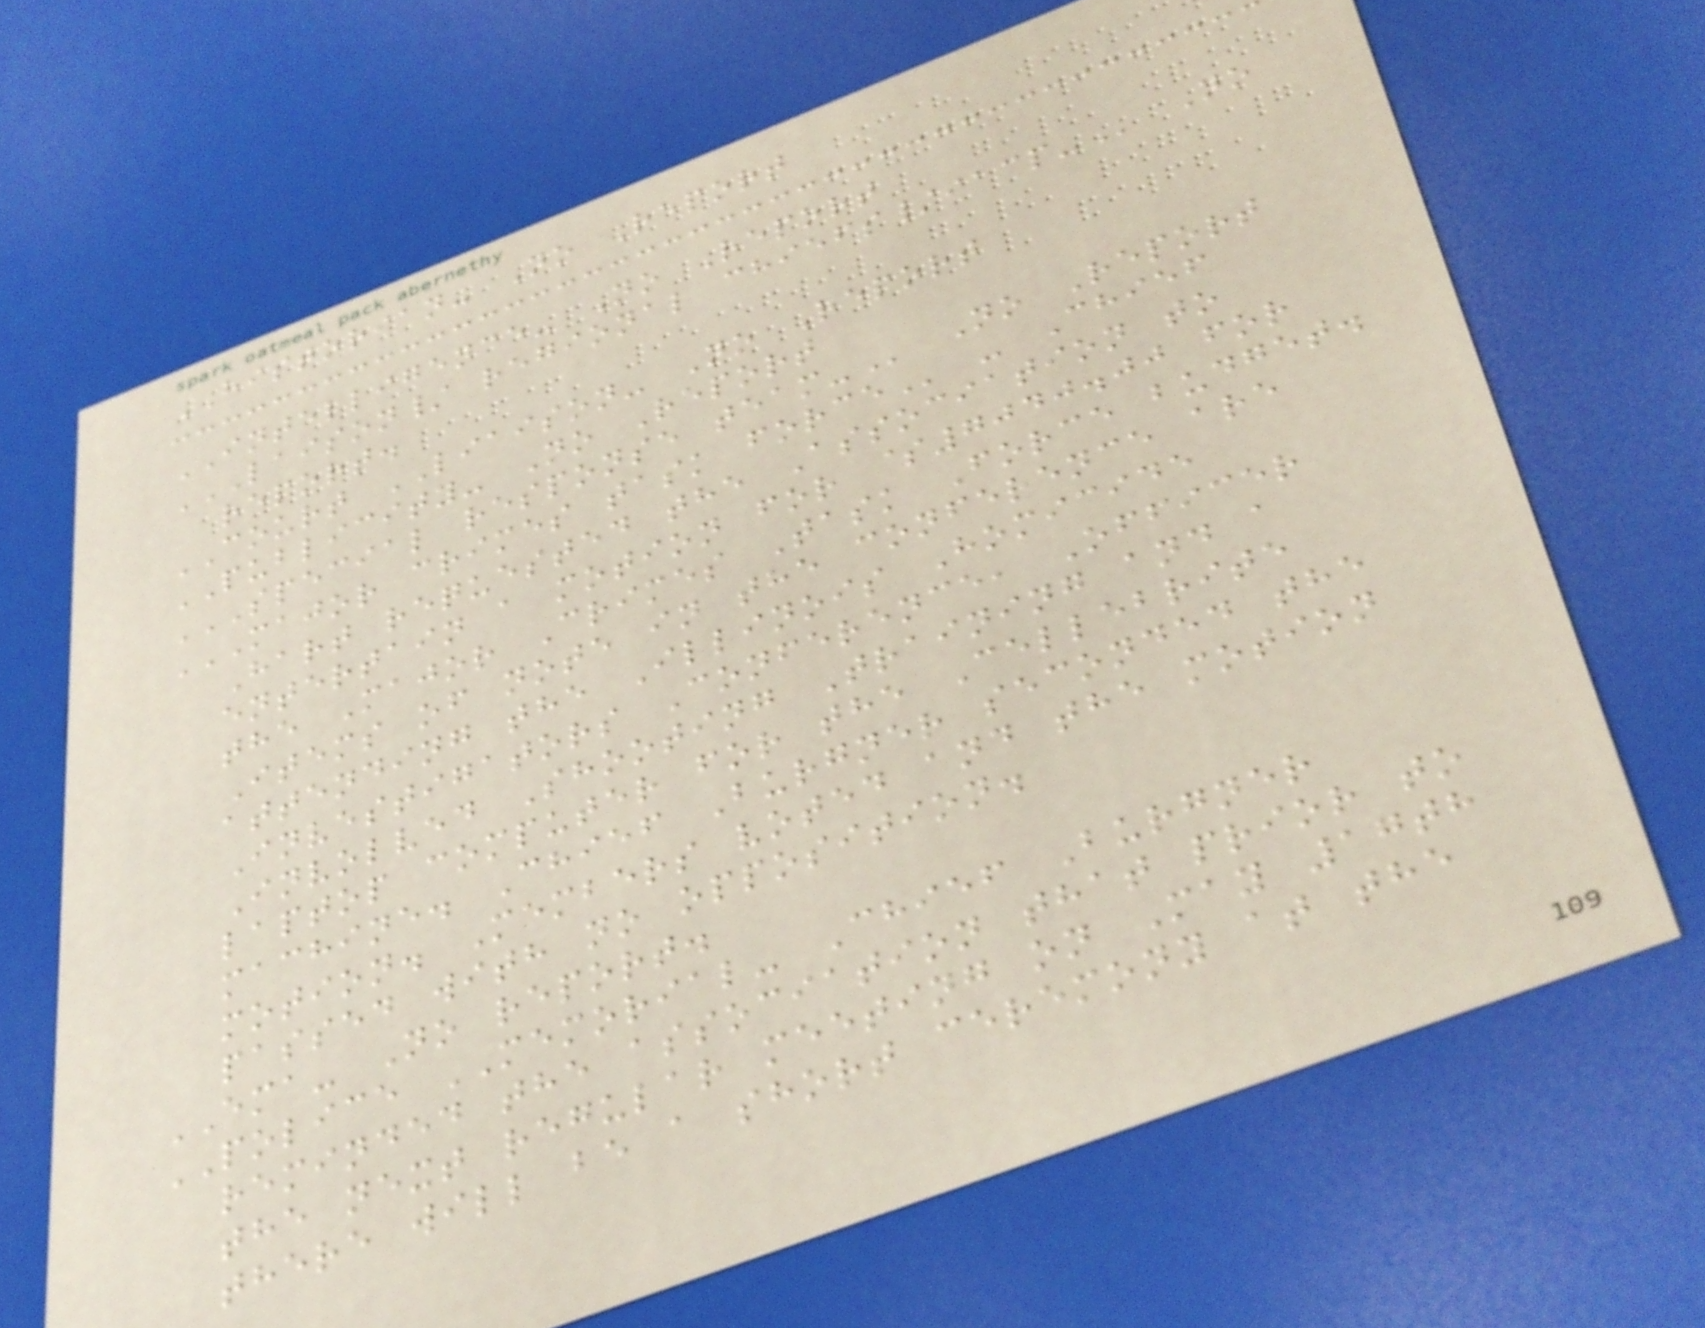HISTORIAN- No Report
INTELLIGENCE- No Report
LAISON/ REGIONAL CHIEFS/IACP- No
report.
COURT LIAISON- No Report
PUBLICITY- No Report
SPECIAL RESPONSE TEAM- No Report
MAJOR CRIMES TASK FORCE - Chief
Hart requested the Association to
entertain a motion for $7040.00 for
the Major Crimes Task Force budget.
Items of note in the conference are
attending the Illinois Homicide
Investigators Conference, Officer
Involved Shooting Training and a
laptop computer for the Cellebrite
machine. Chief Burgner seconded the
motion. Members voted and the motion
passed with no opposition.
EMA- No report.
POLICE MEMORIAL- Chief Burgner
reminded the association that prior to
the next regular meeting on May 17th
there will be a short ceremony at the
